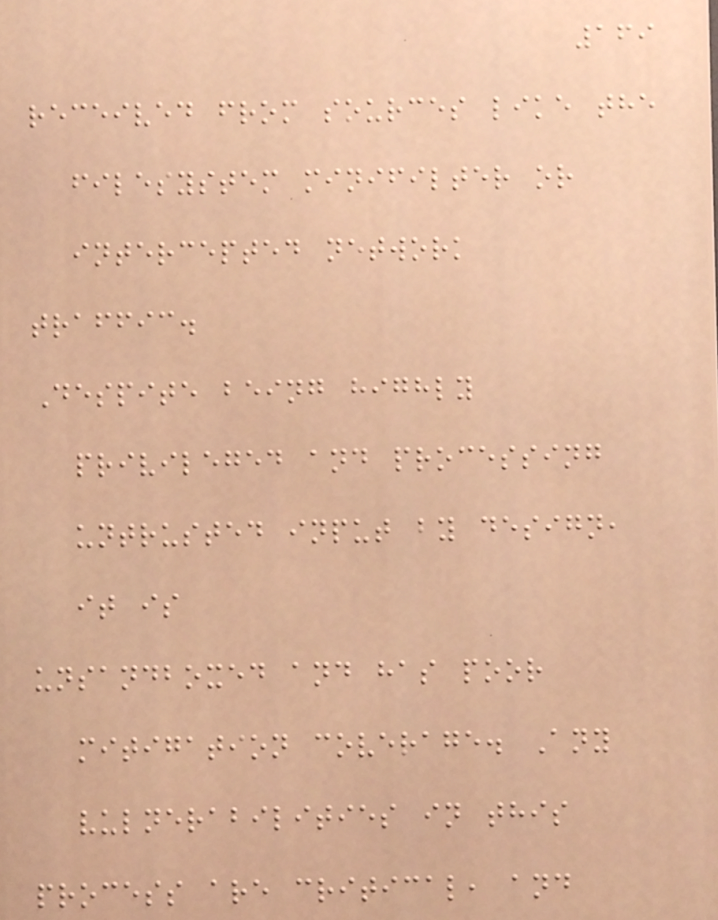169
received from sources like the
filesystem minifilter or
intercepted network
traffic.
Despite being highly
privileged and processing
untrusted input by design,
it is
unsandboxed and has poor
mitigation coverage. Any
vulnerabilities in this
process are critical, and
